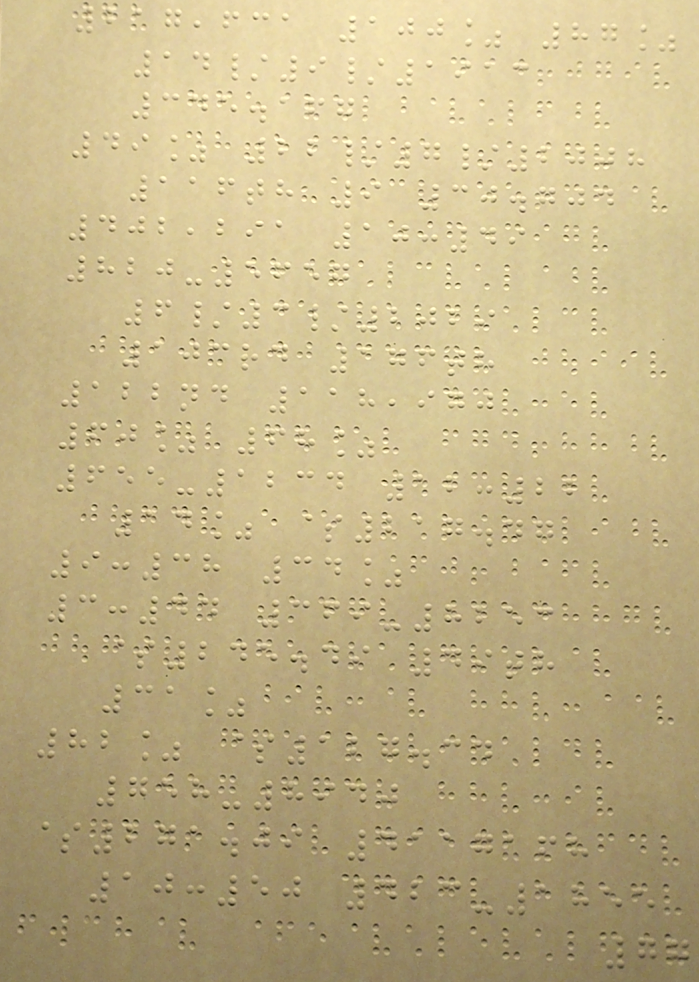217,631 100% 87%
14/9/1913
345.167
49% 22/7/2008
116th 9 30.704
402,291 10:49
820-5657
6/3/2029
103rd 176th
122nd 118,970
60% 68%
655-1234 12:22
14% $217.47
9:38 34%
3:44 369-8253
$245.49 49th
31%
82% $127.34
758-8940
$271.09 4117168
10:50 423-1855
77
